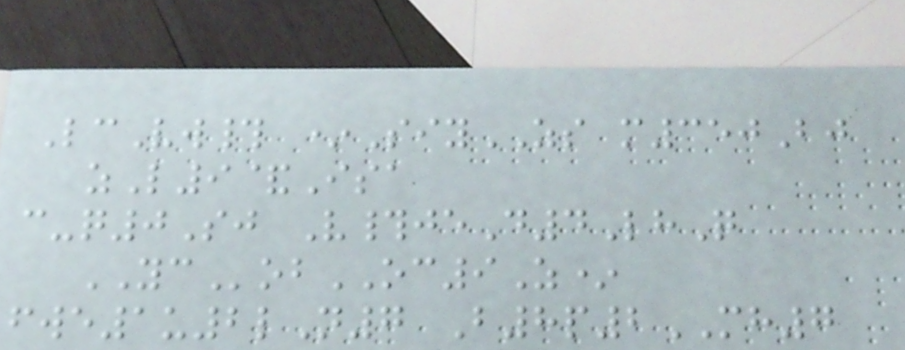LcVw# *SiyZS m350Bj
zL9&Isa
c-q0Sj V#jeD4LhQ
YCobOC9Z*
fwe1u2lN7 B8p2MH7
